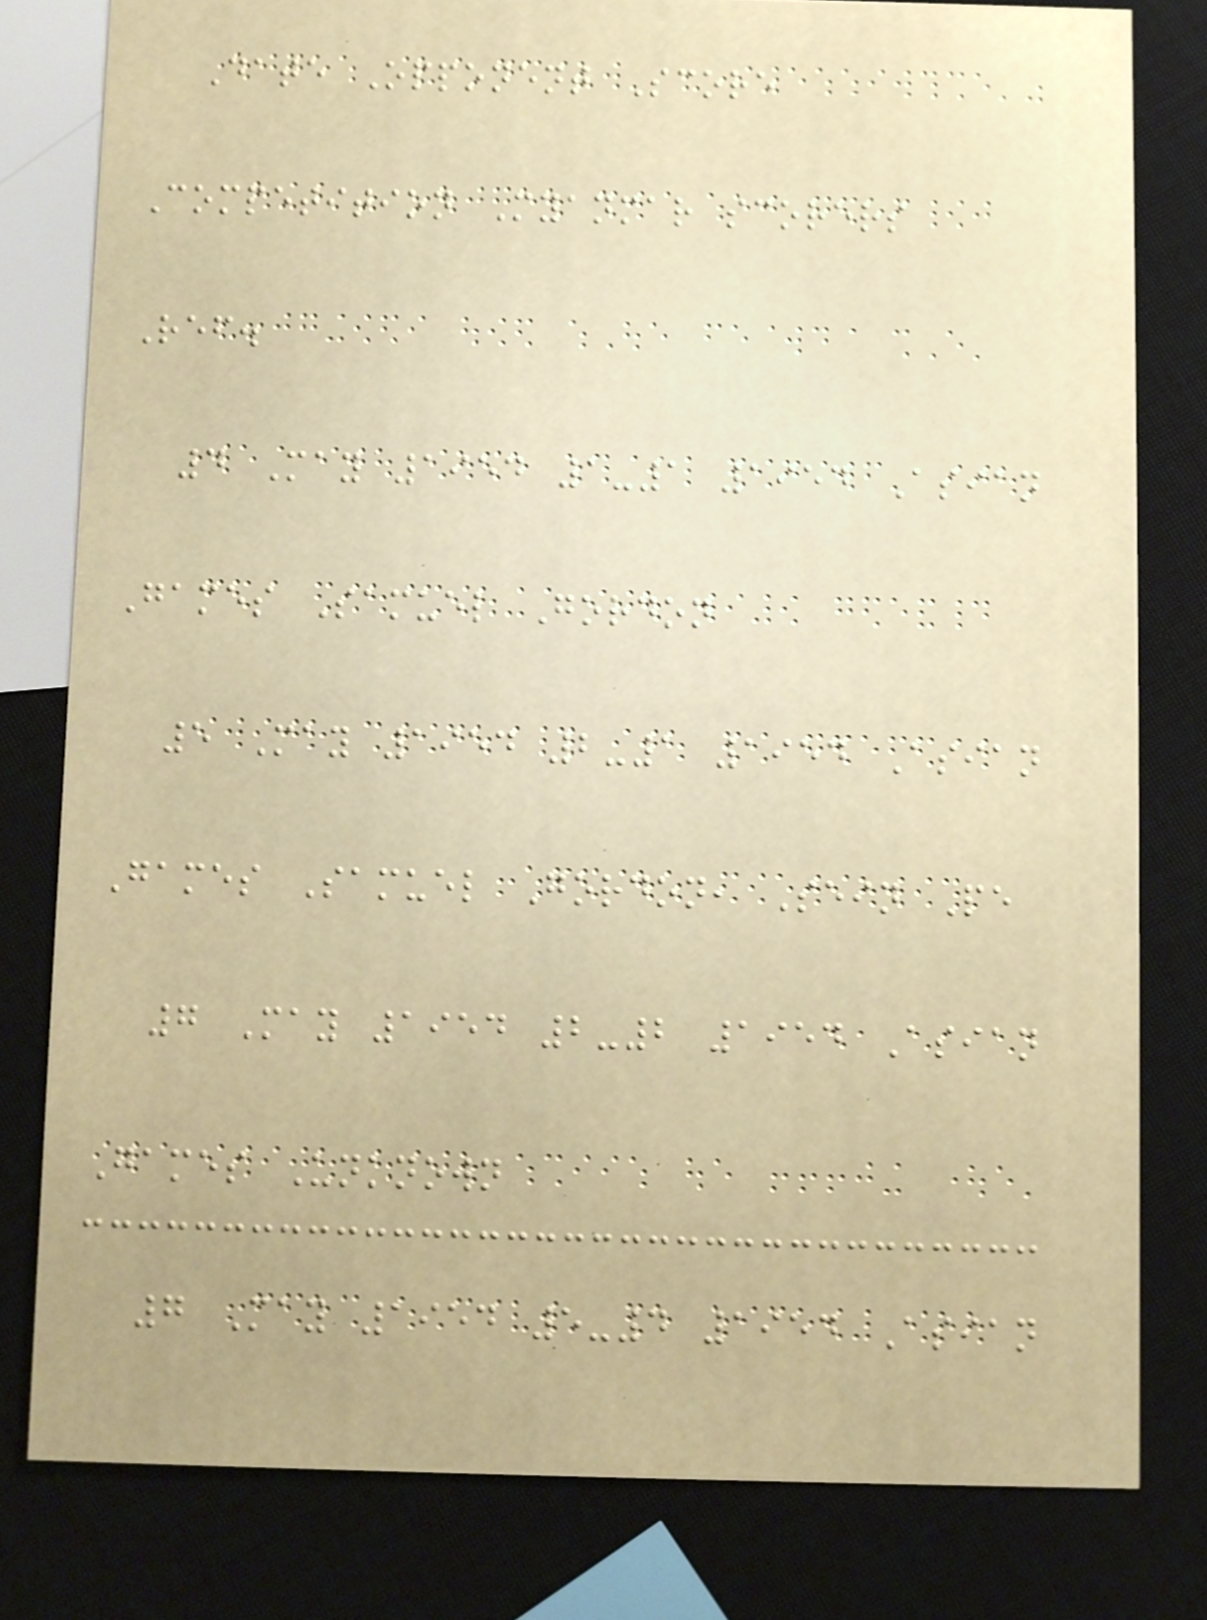Date Opponent Score
Competition Myanmar scorers
Ref.
4 May 1954 1-1 1954 Asian
Games Samuel Gordon
5 May 1954 2-1 1954 Asian
Games Samuel Gordon, Sein Pe
7 May 1954 2-2 1954 Asian
Games Unknown
7 May 1954 5-4 1954 Asian
